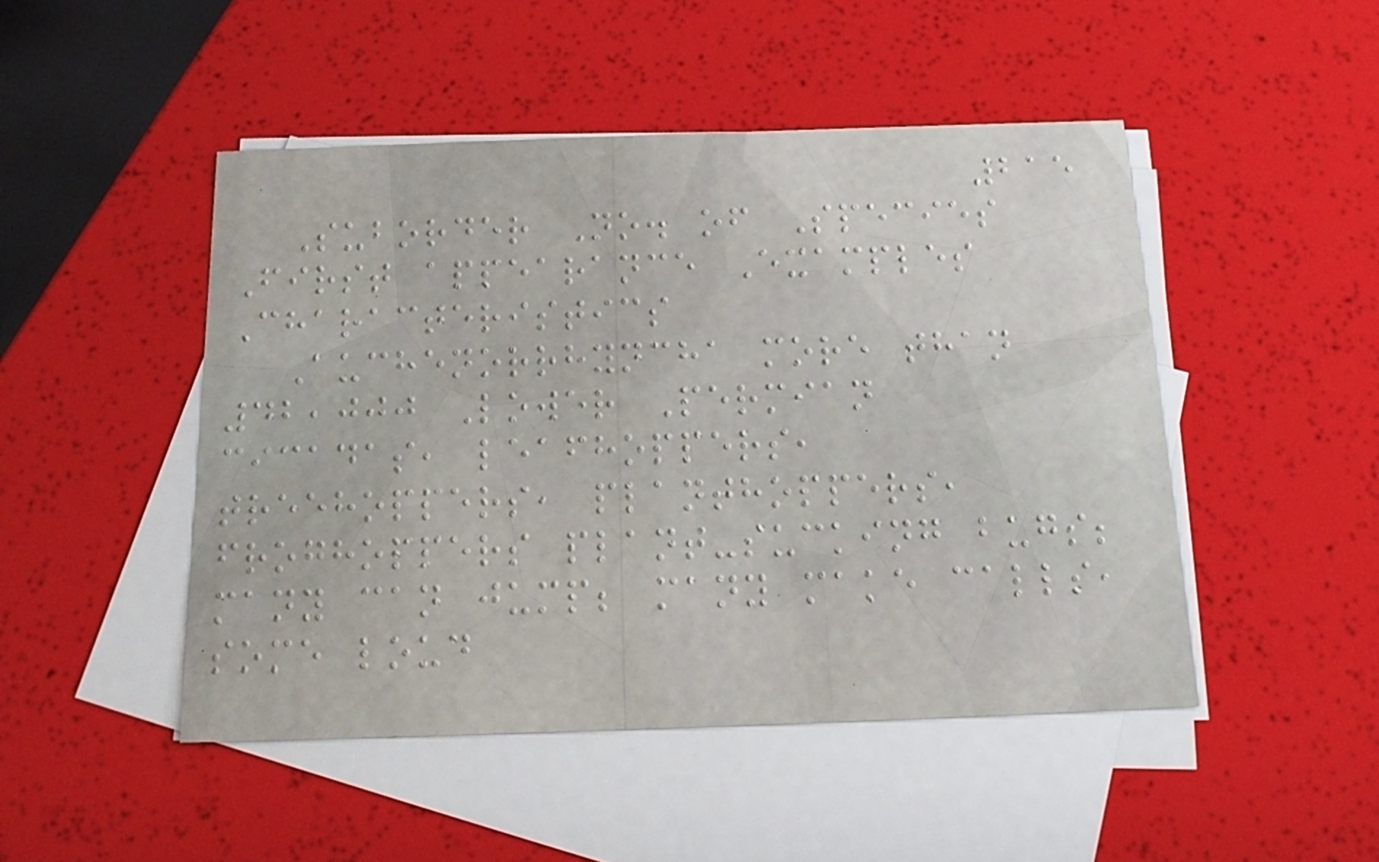215
Suborder No. of Species
First appearance Examples
Characteristics
Auchenorrhyncha more than
42,000 Lower Permian
cicadas, leafhoppers,
treehoppers, planthoppers,
froghoppers plant-sucking bugs;
many can jump; many make calls,
some loud
